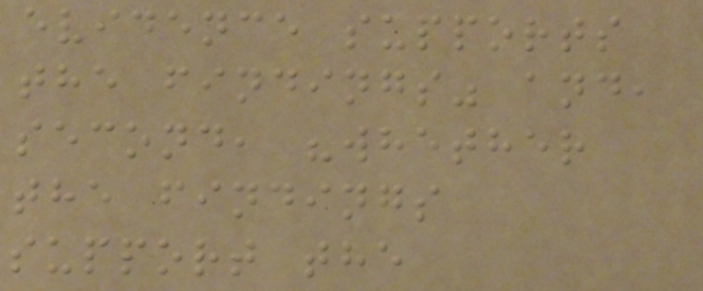evidence supports
the findings" and,
second, "whether
the findings
support the
